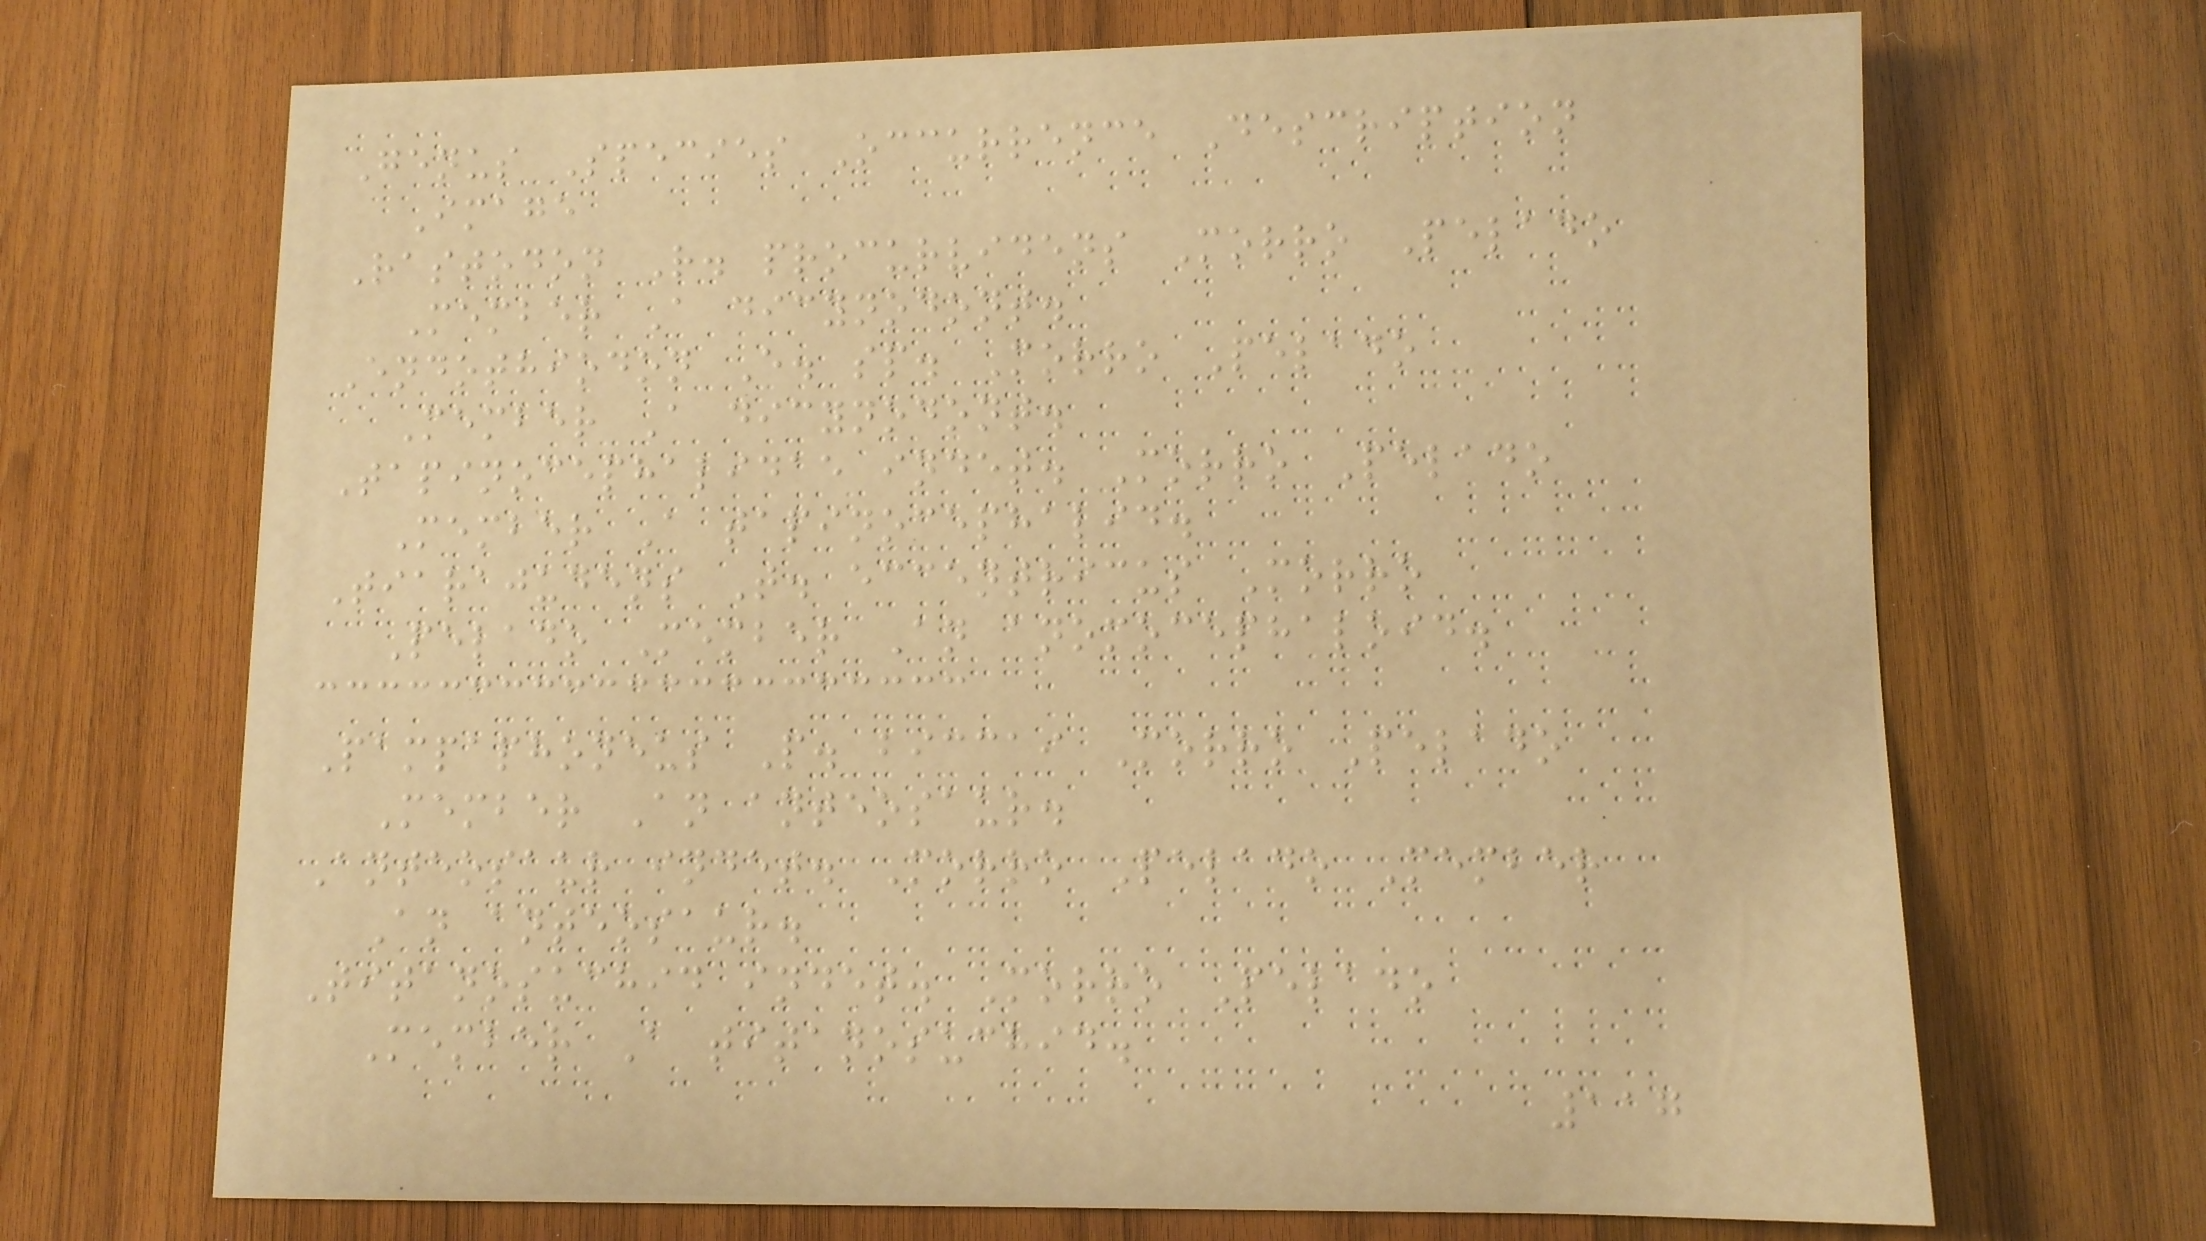Genus Species Occurrence Description
Image
Rastodon R. procurvidens Morro Pelado
Member A dicynodont.
Endothiodon E. sp. Morro Pelado
Member A dicynodont.
Tapinocephalidae indet. Morro Pelado
Member A tapinocephalid.
Tiarajudens T. eccentricus Morro
Pelado Member An anomocephaloid.
Pampaphoneus P. biccai Morro Pelado
Member An anteosaur.
Anteosaur indet. Morro Pelado Member
An anteosaur.
Titanosuchid indet. Morro Pelado
Member A titanosuchid.
117
